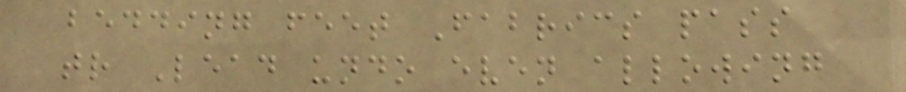bedding feet Fabrics pass
tr Lead undo even allowing
